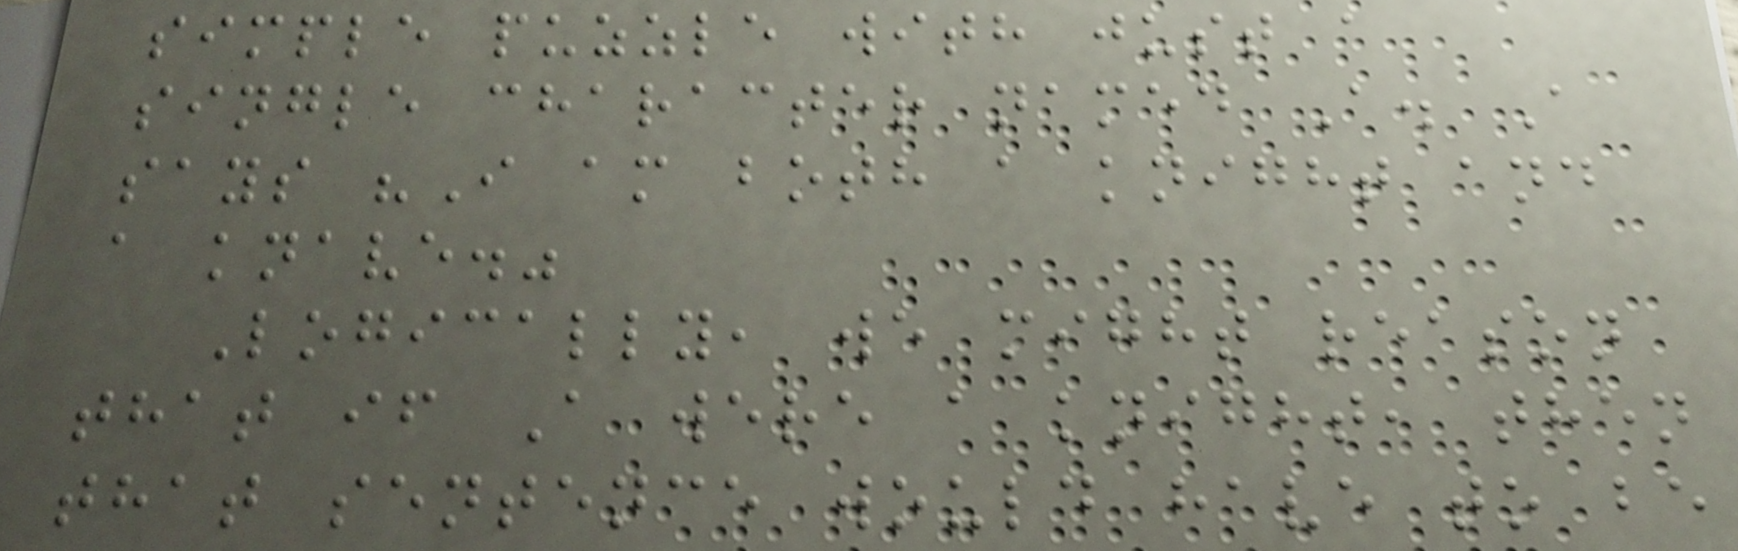simple puzzle with just a
single character named A. A
says "I am both a knight and
a knave."
Logically, we might reason
that if A were a knight, then
that sentence would have to be
